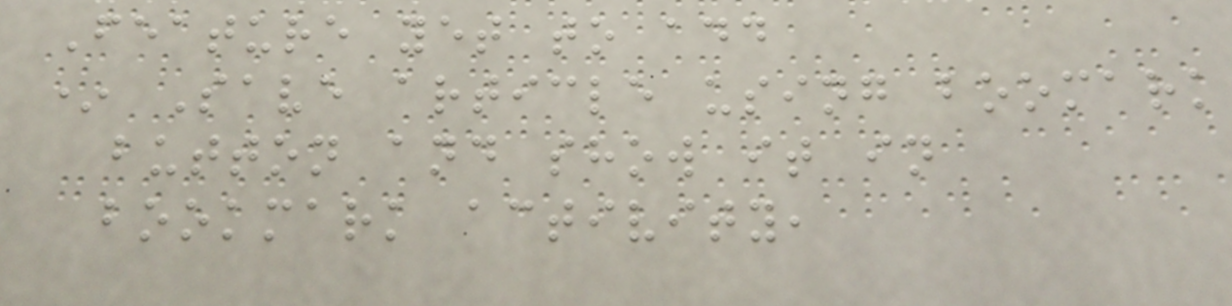Feature yet to add
* Save article using boomark
button and show it in
bookmark activity,
